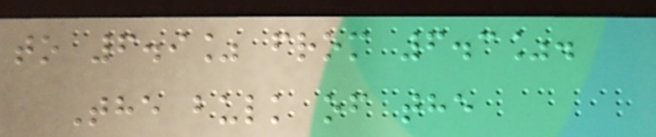to 6.9% from 6.3%.
The bulk of the
